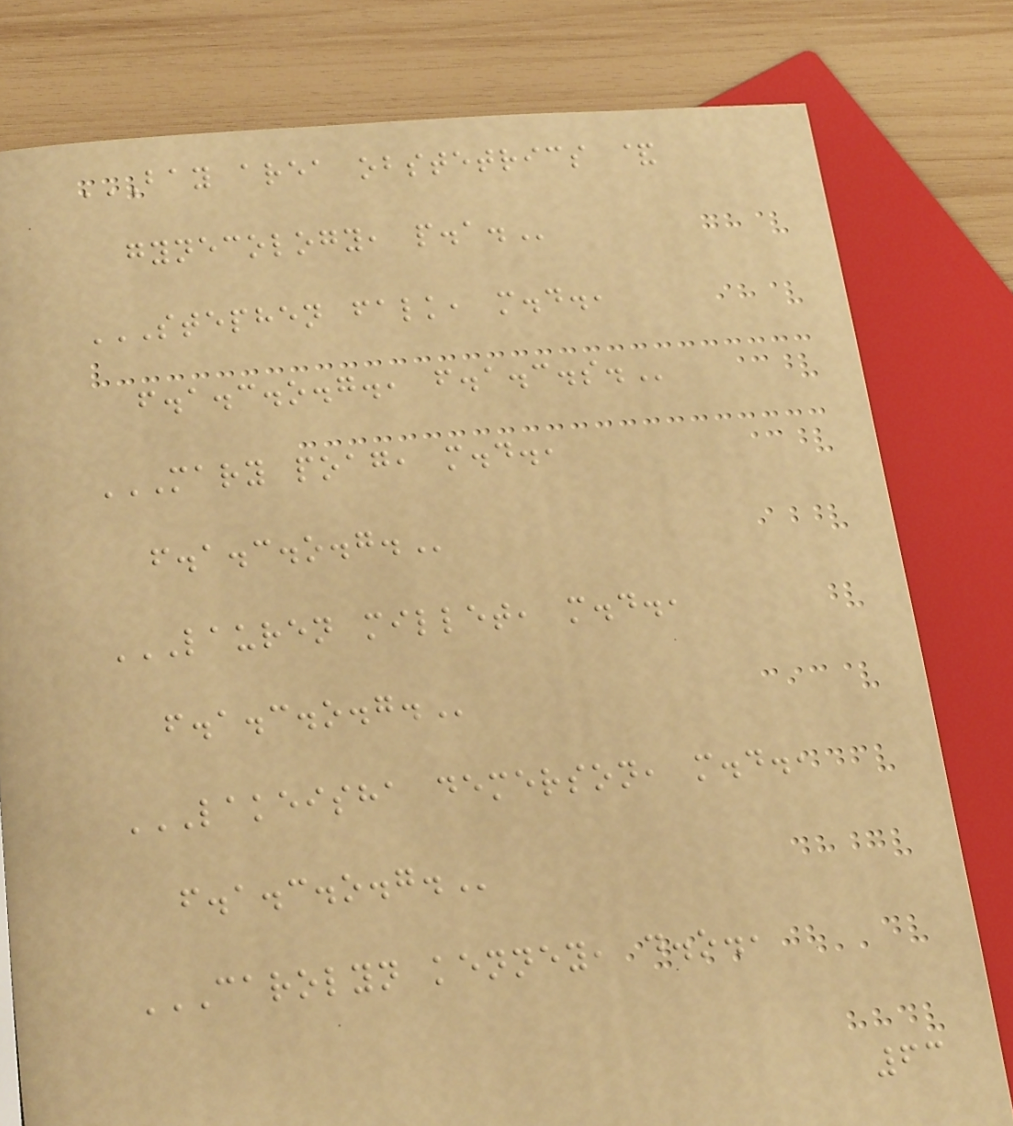BAY AREA OBSTETRICS &
GYNECOLOGY, P.A.
STEPHEN FALK, M.D.,
F.A.C.O.G., F.A.C.S.
MARY POAG, M.D.,
F.A.C.O.G.
LAUREN MILLET, M.D.,
F.A.C.O.G.
LAKEISHA DEMERSON, M.D.,
F.A.C.O.G.
CAROLYN KENNEY, D.O.,
63
